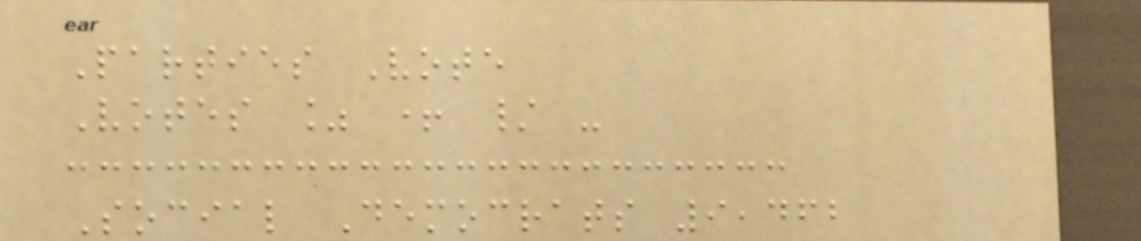Parties Vote
Votes % + / -
Social Democrats 9,462
